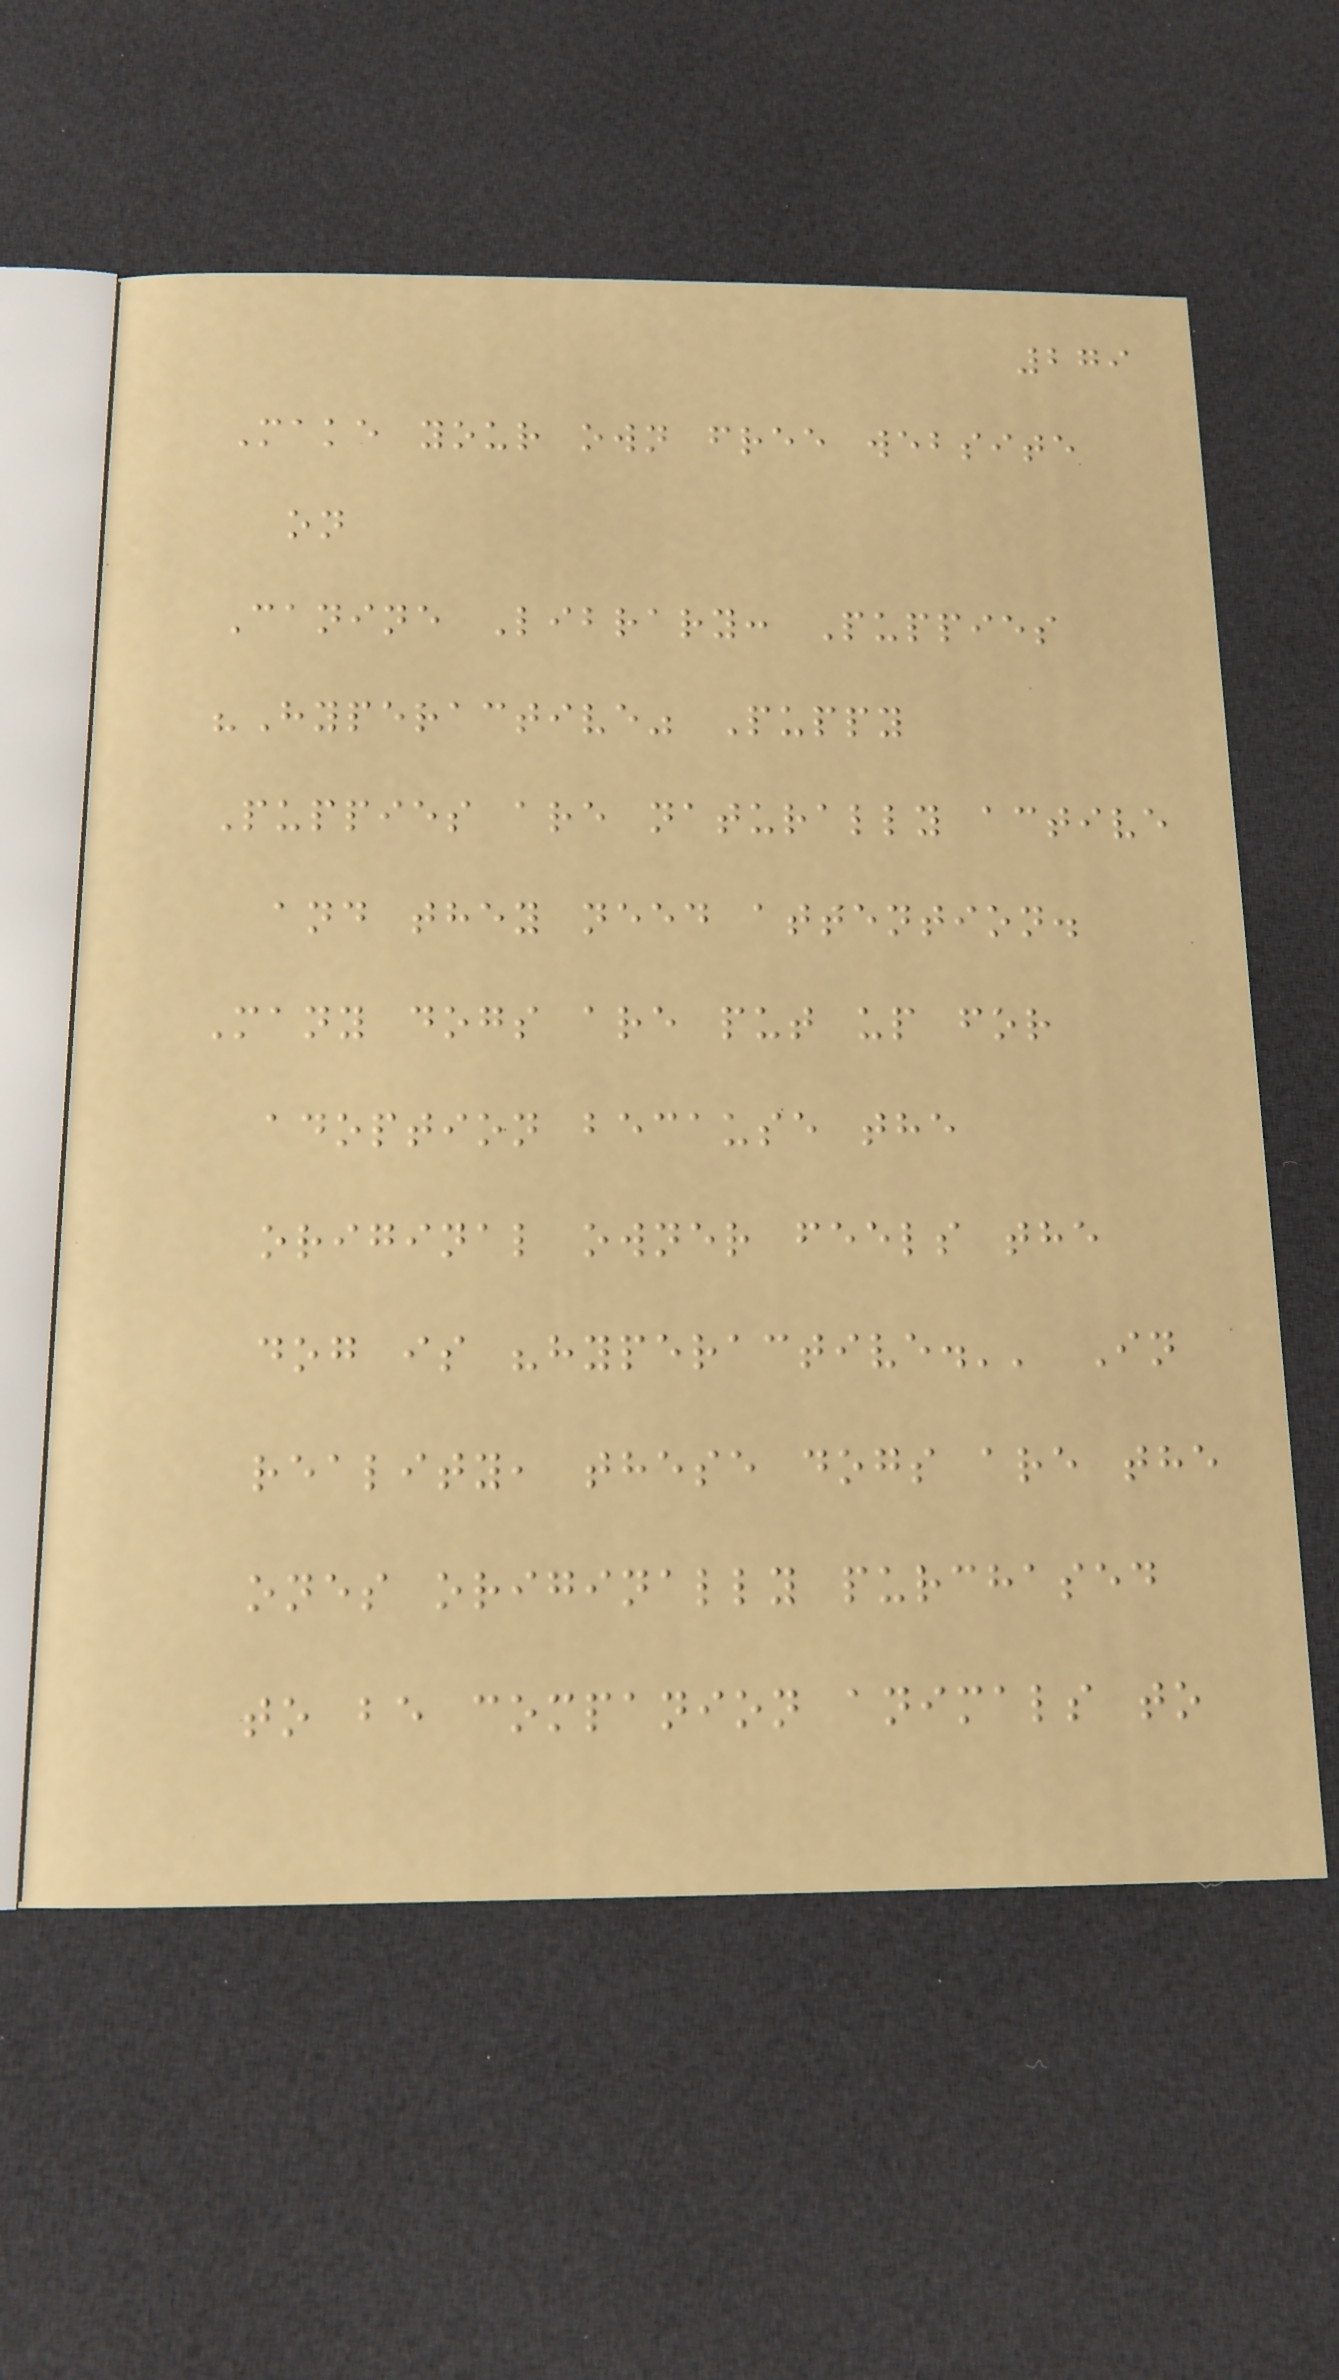279
Make your own free website
on
Canine Library: Puppies
"Hyperactive" Puppy
Puppies are naturally active
and they need attention.
Many dogs are put up for
adoption because the
original owner feels the
dog is "hyperactive.'' In
reality, these dogs are the
ones originally purchased
to be companion animals to
